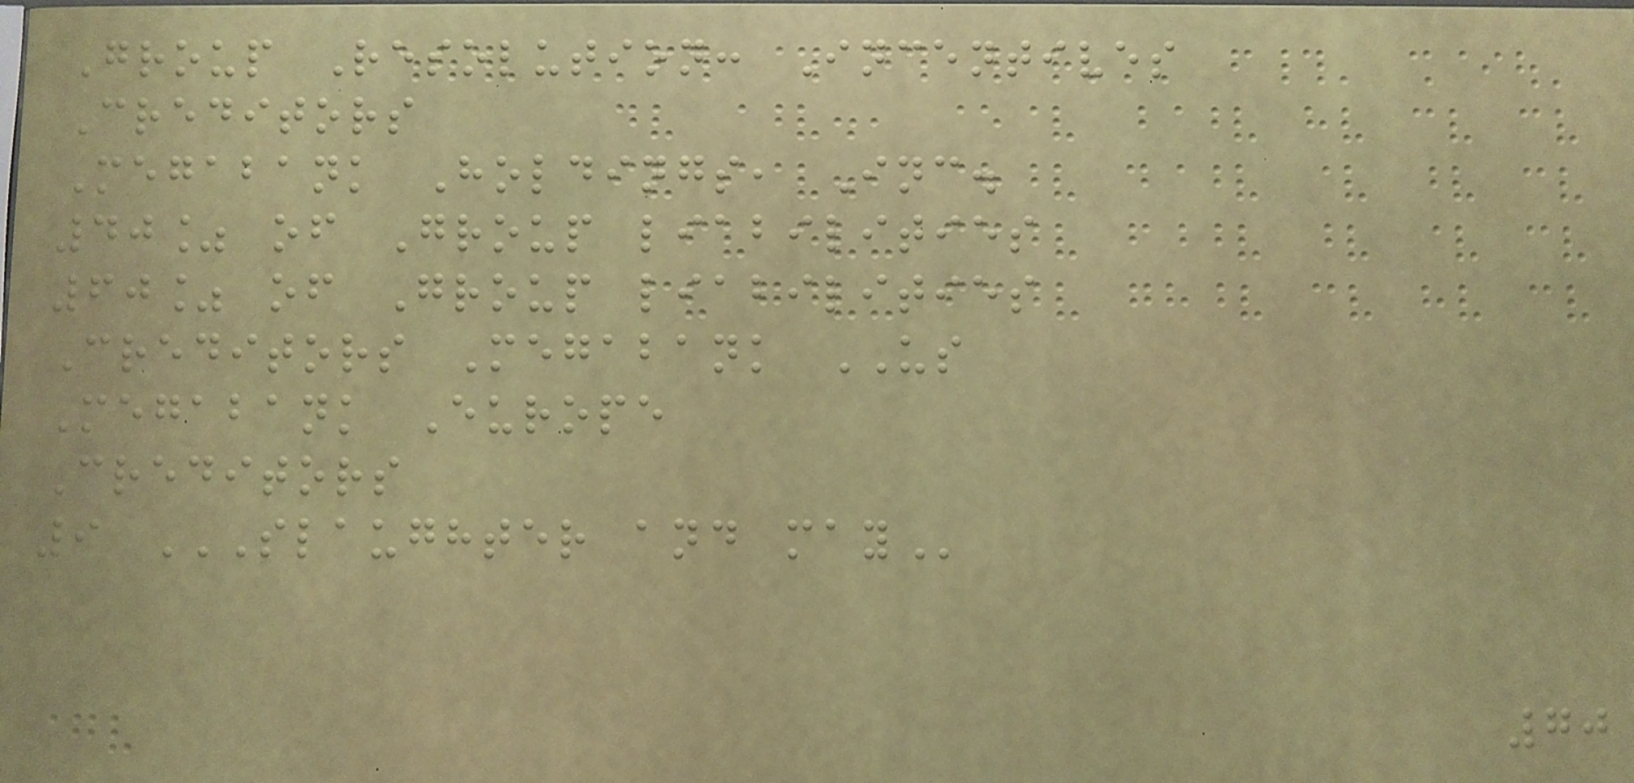Group Resolution: Incentives
Creditors
Megabank Holdings, Inc.
40% of Group liabilities
60% of Group liabilities
Creditors Megabank US
Megabank Europe
Creditors
9 SLAUGHTER AND MAY
70
